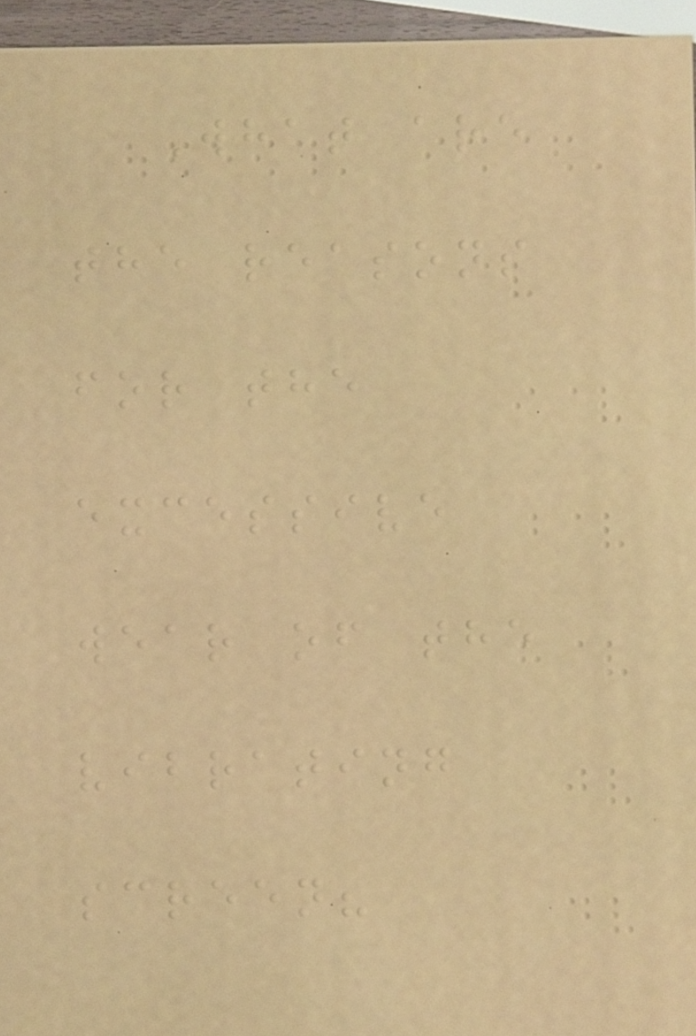What are
the reasons
for the
excessive
wear of the
vibrating
screen?
